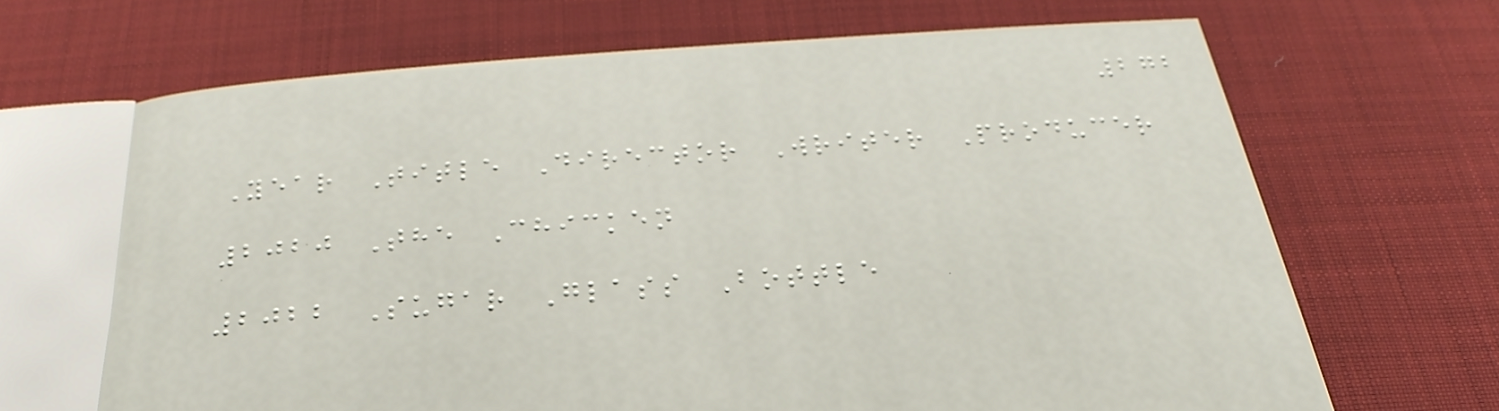272
Year Title Director Writer Producer
2020 The Chicken
2022 Sugar Glass Bottle
